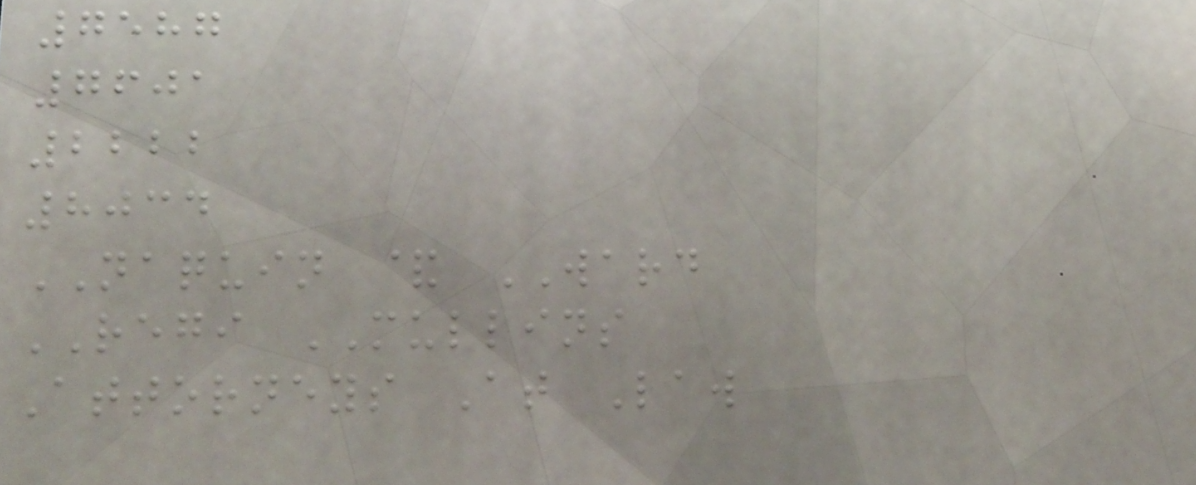7587
7601
2222
8034
NAQUIN & WARD
REGI MULLINS
Attorneys At Law
